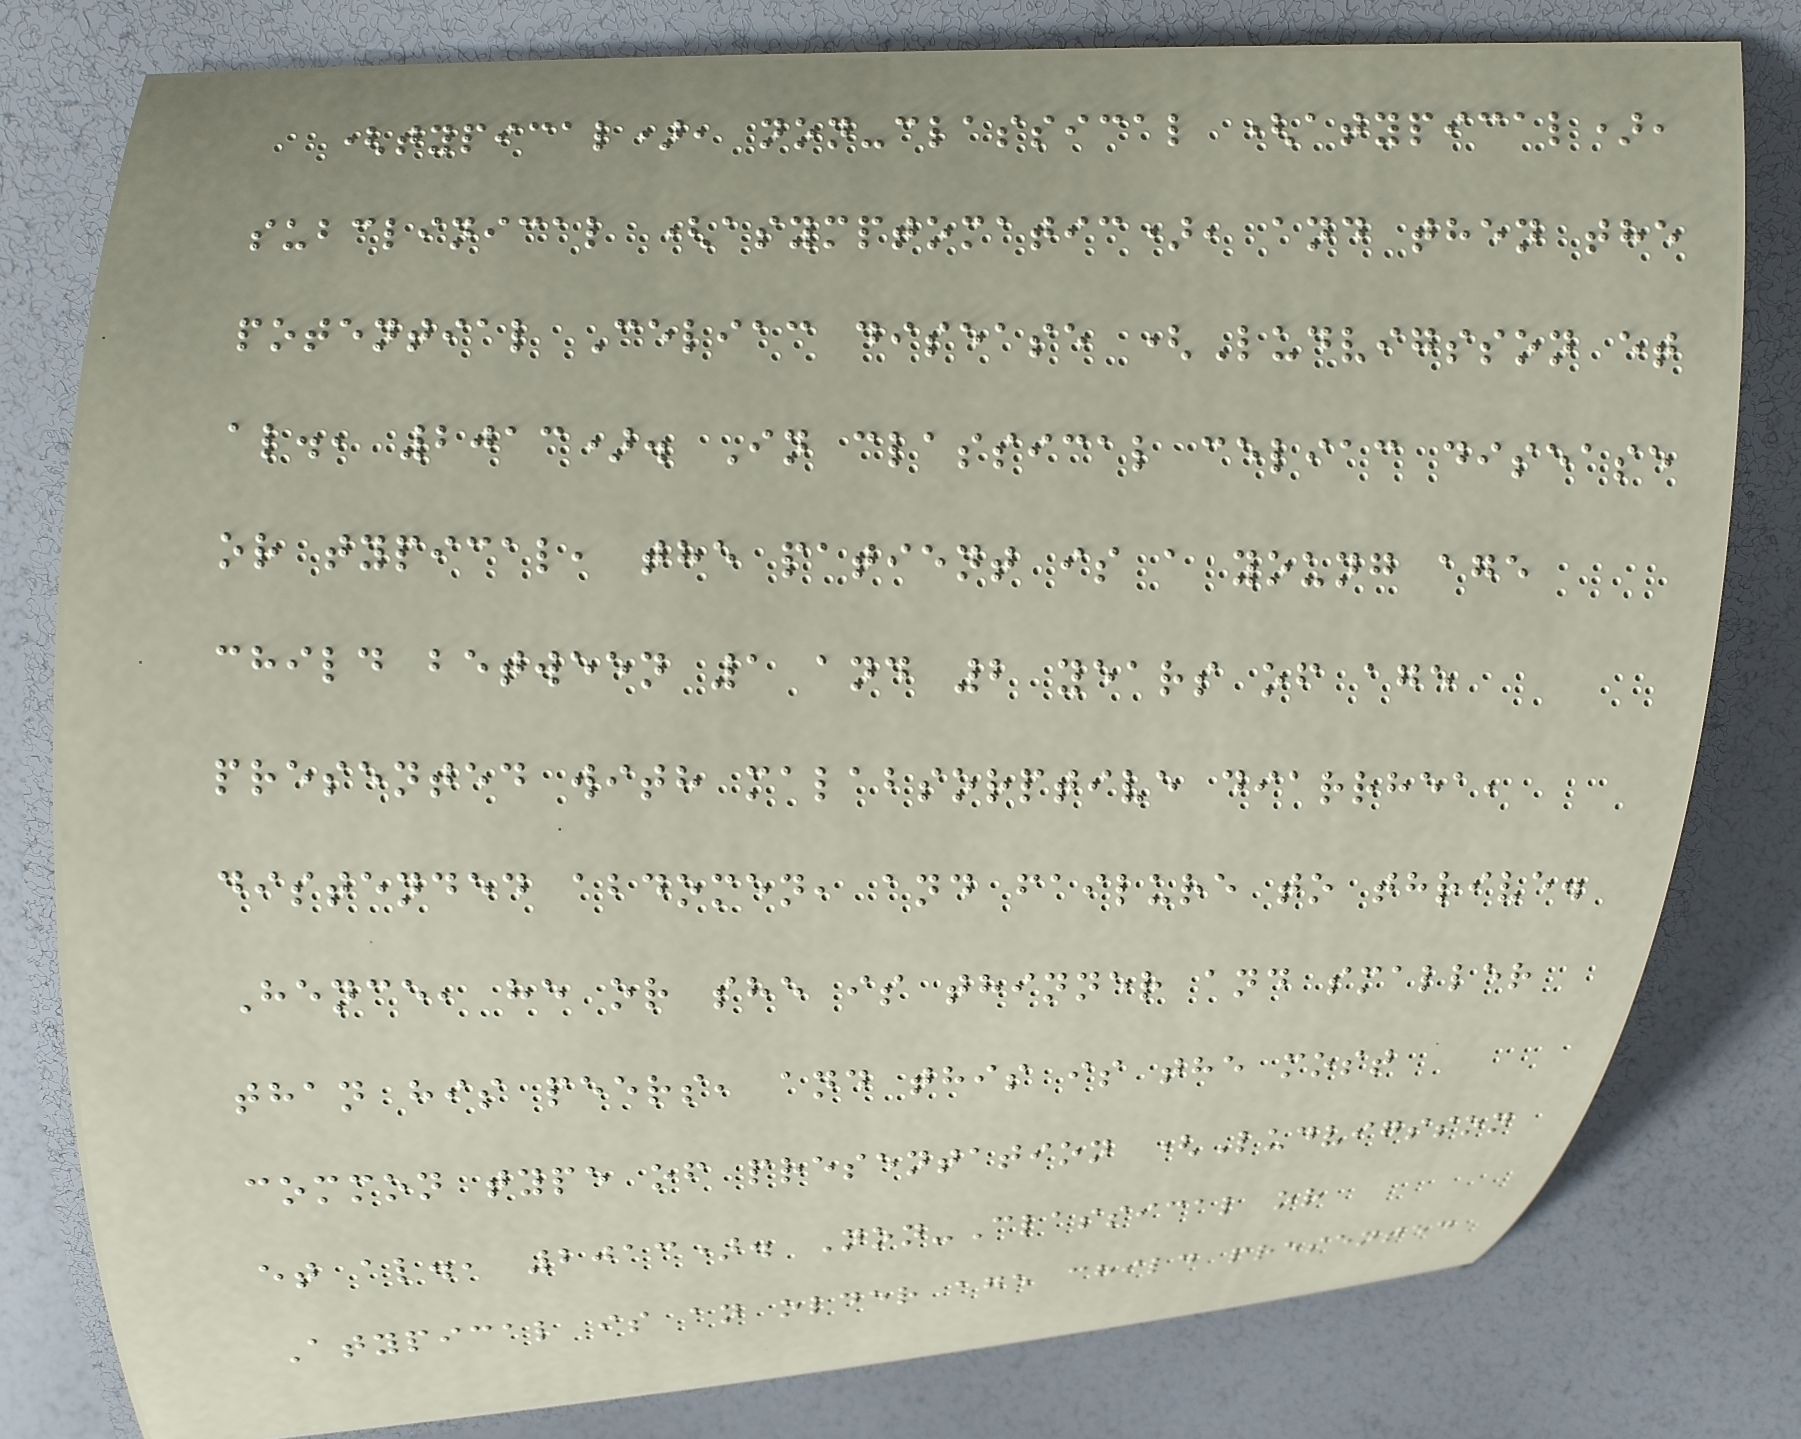(typical), non-classical (atypical),
subclinical (asymptomatic), and then the
potential Celiac disease (Ludvigsson et
al., 2013). In classical celiac disease
or typical, the patient is a young age
child between 1 and 2 years of age
presented with malabsorptive diarrhea,
distended abdomen, and failure to thrive.
Hence, he or she is thinner and smaller
than his peers, and this is the most
common type of presentation (Ludvigsson
et al., 2013). Non-Classical or
Atypical is an older age child presented
